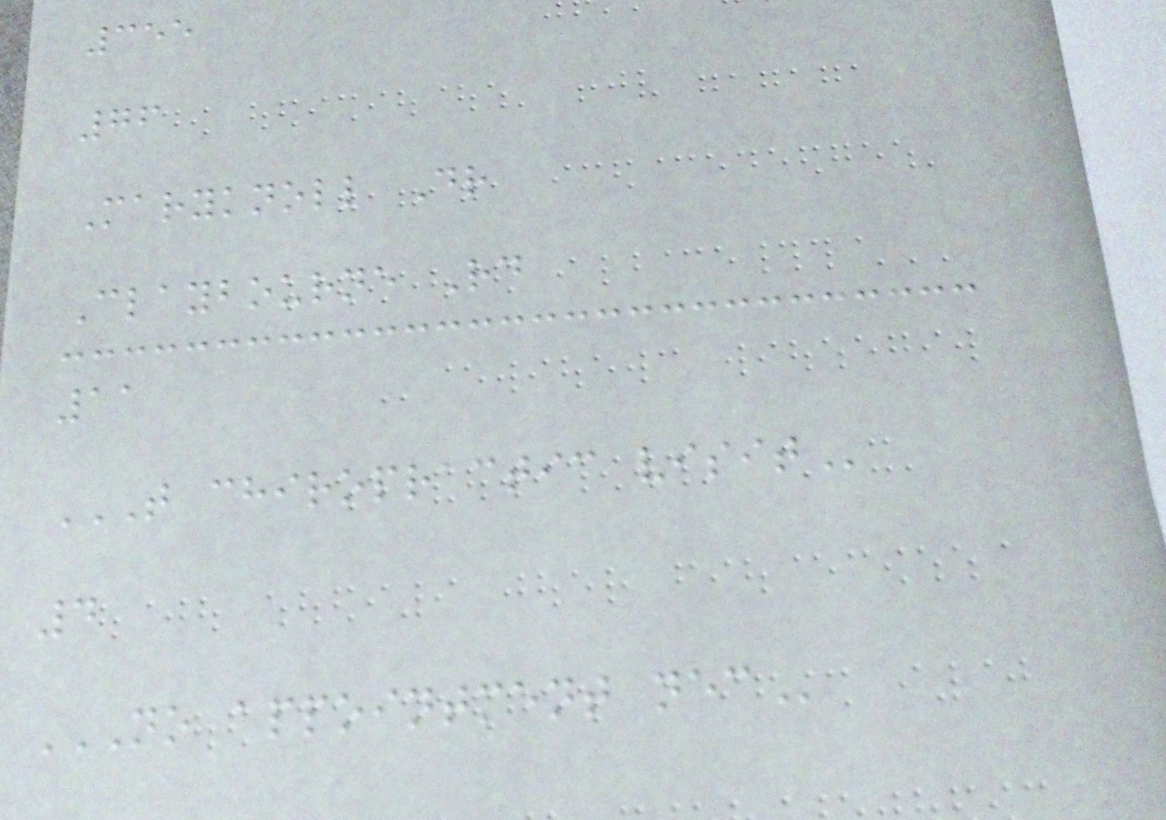355
76
Maryknoll Dr
Claybourne Rd
11
T CHIROPRACTIC VISIT
4
NO APPOINTMENT NEC
